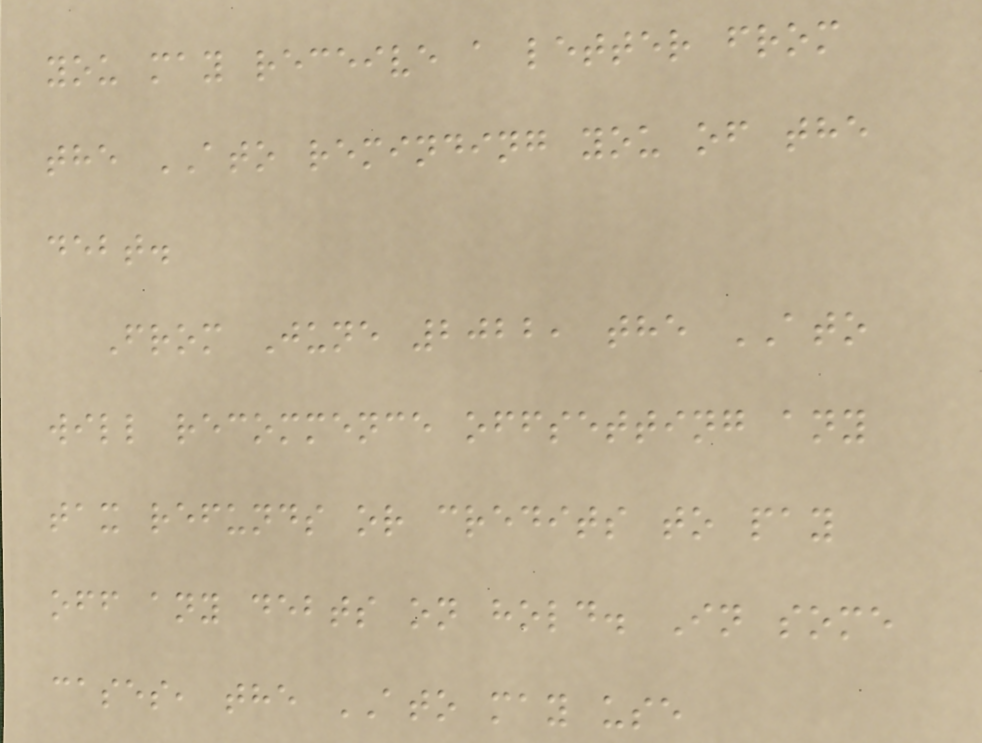you may receive a letter from
the ATO reminding you of the
debt.
From June 2022, the ATO
will recommence offsetting any
tax refunds or credits to pay
off any debts on hold. In some
cases, the ATO may use
